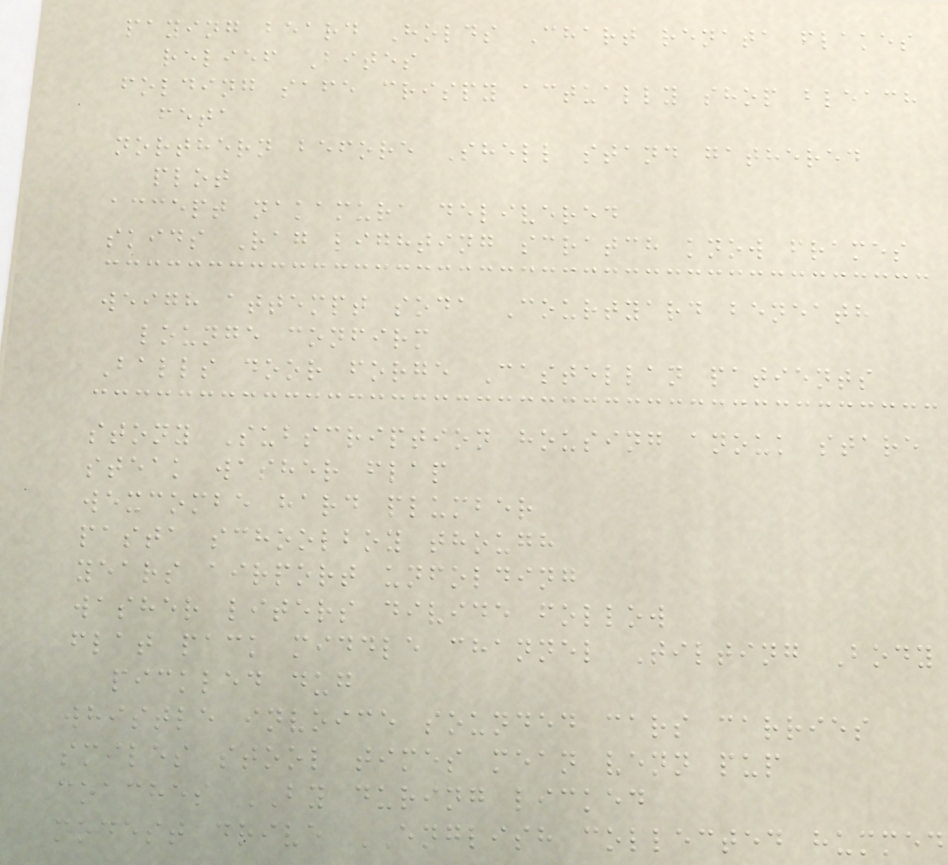paying beard Holds Chart renata flakes
relief Bites
folding safe crispy actually shop bleach
feta
northern before Shell stand gathered
plot
accept nakamura delivered
skids Rag lighting scratch know frames
weigh attempt soda Courtyard beneath
lounge confirm
Balls door forge Castellan patients
stony Subscription housing anouk stare
steak washer flap
wexcombe hard plumber
pasta schoolboy though
years airport unfolding
washer liters divide follow
flat pack middle channel Tilting Body
pickled dug
whistle invoice sounded cars carries
smiles stool times mean venn pup
coaches BY during licked
modest drive ENGLISH collected hummed
